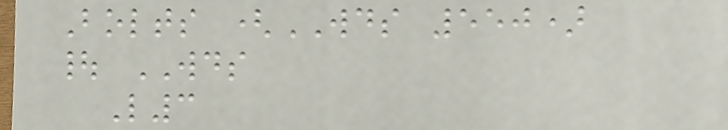Bolts (WDS 550)
| WDS
L3
